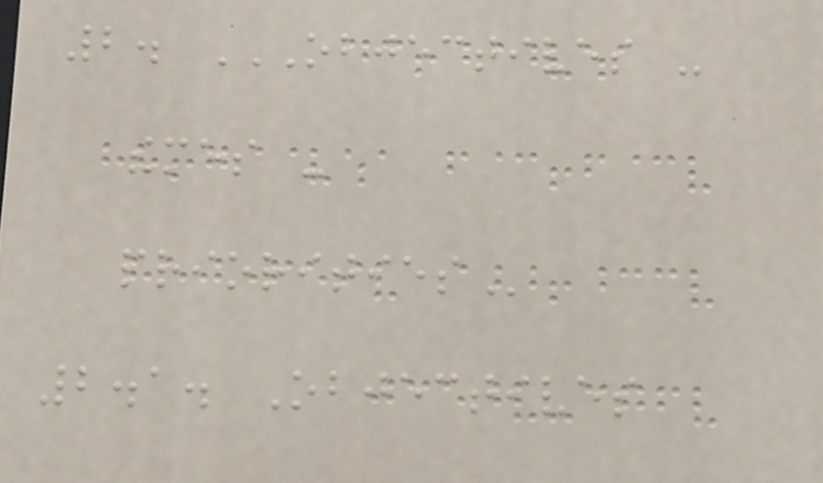2. OBJECTIVES -
THEMES -
PRIORITIES
2.1. Objectives
